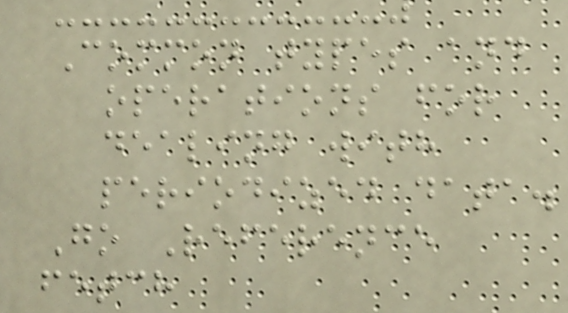Common types and
operations for
dealing with
periodized data.
Go Reference
fetch
